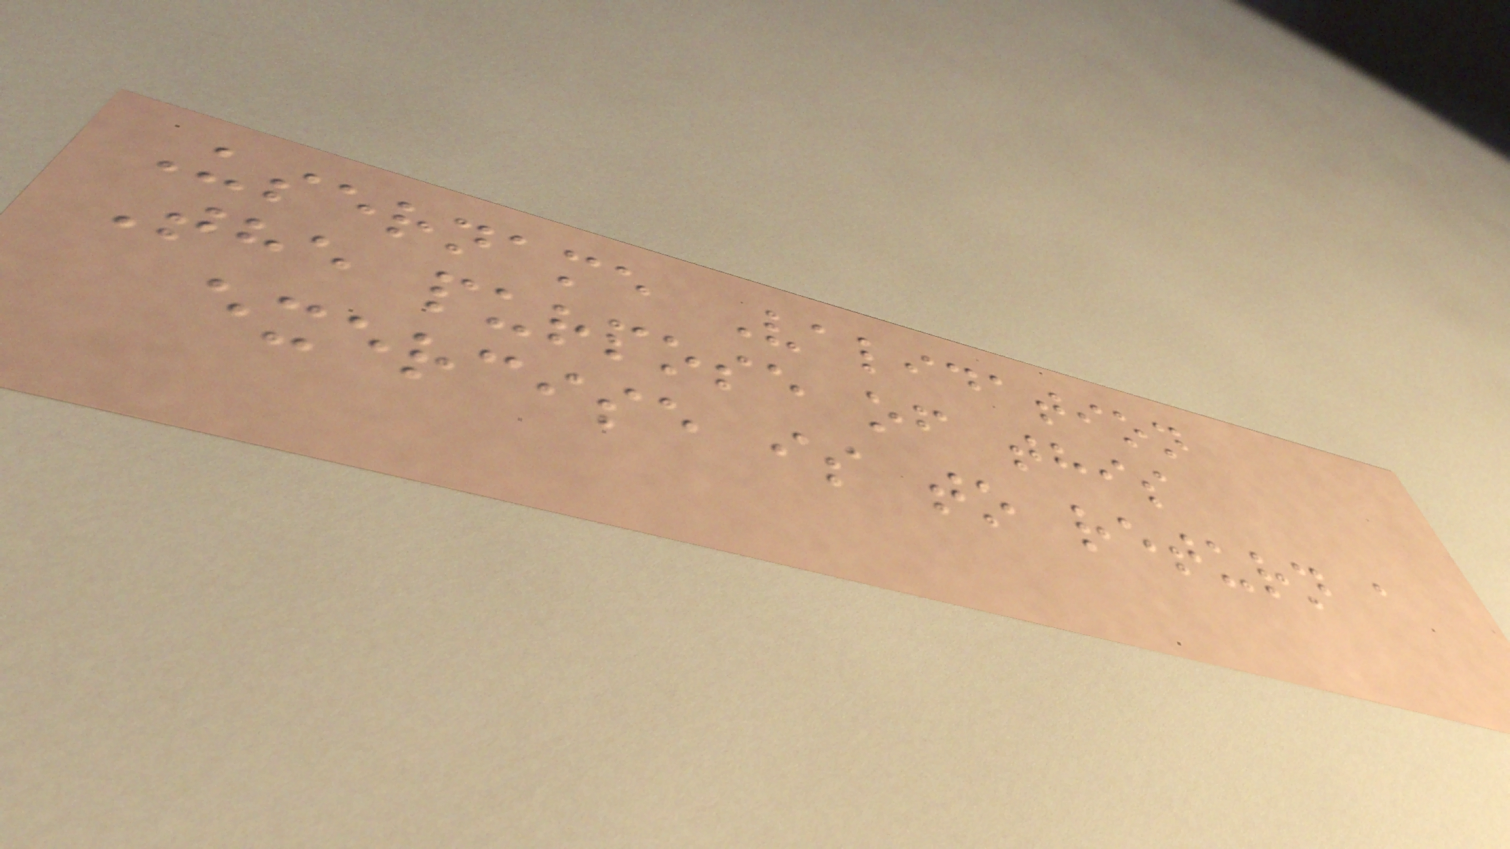Username Validation
The purpose of this
exercise is to return a
